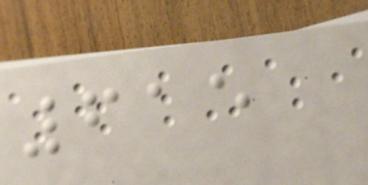615
